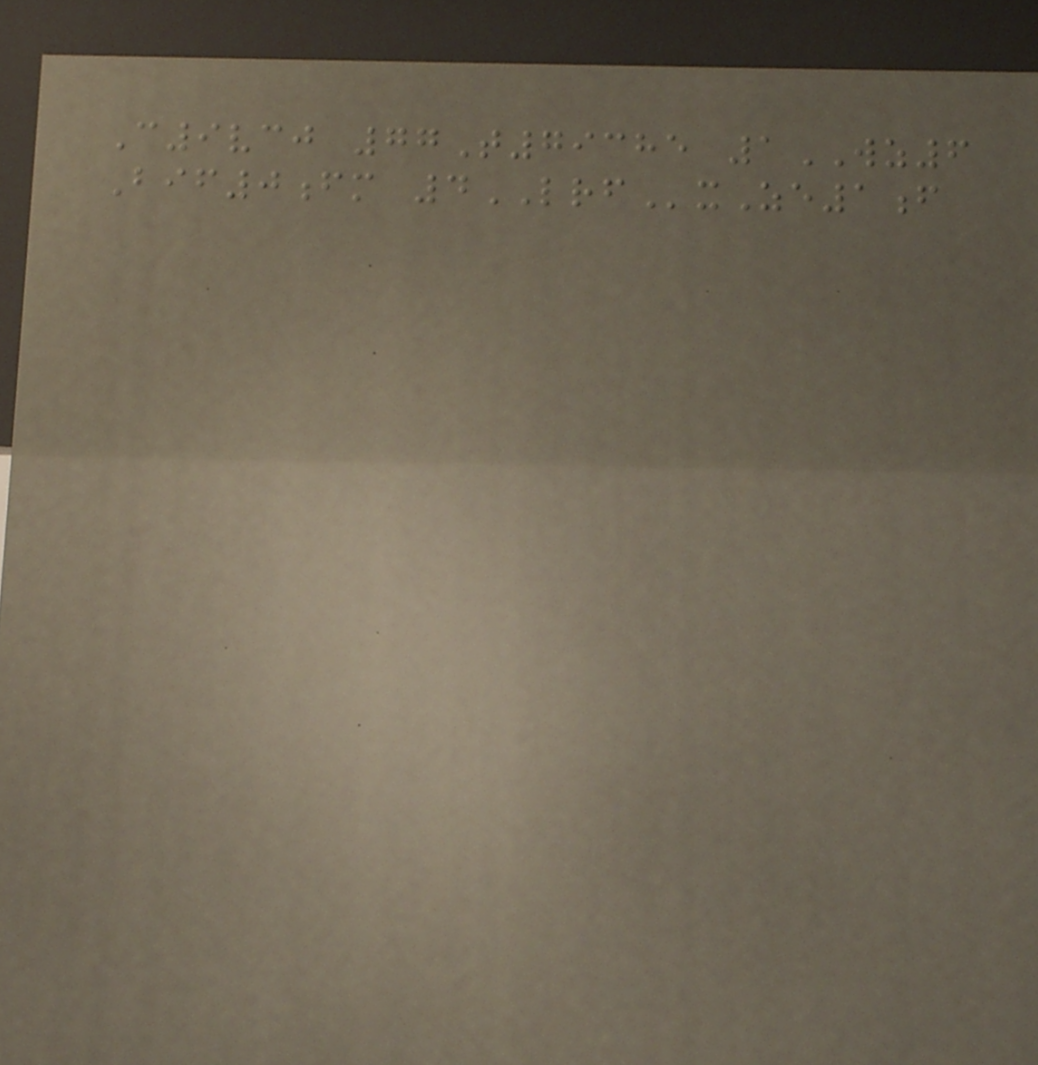C9vcj 77T79385 1WZ6
Bif0fm 4LRFxZe1f
